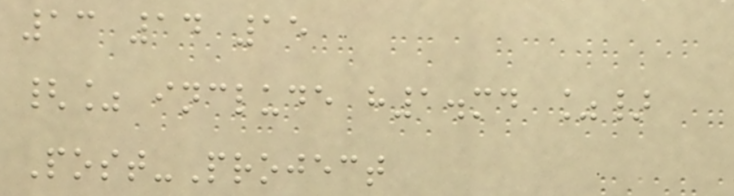13 14 15
{% include h1.md %}
Post-Project
